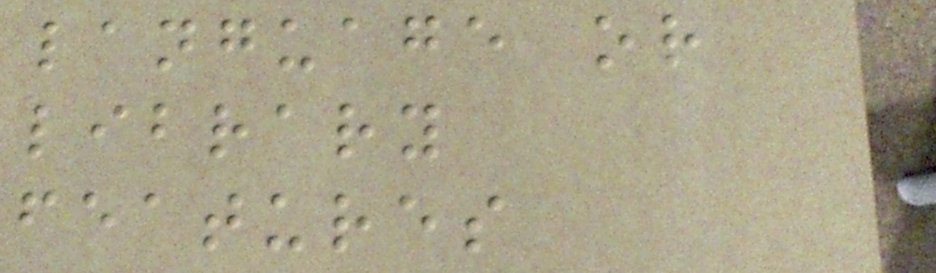language or
library
features
